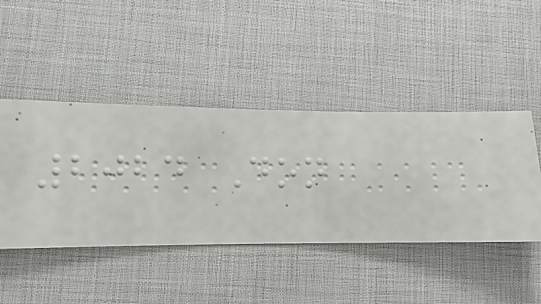2024 Don
